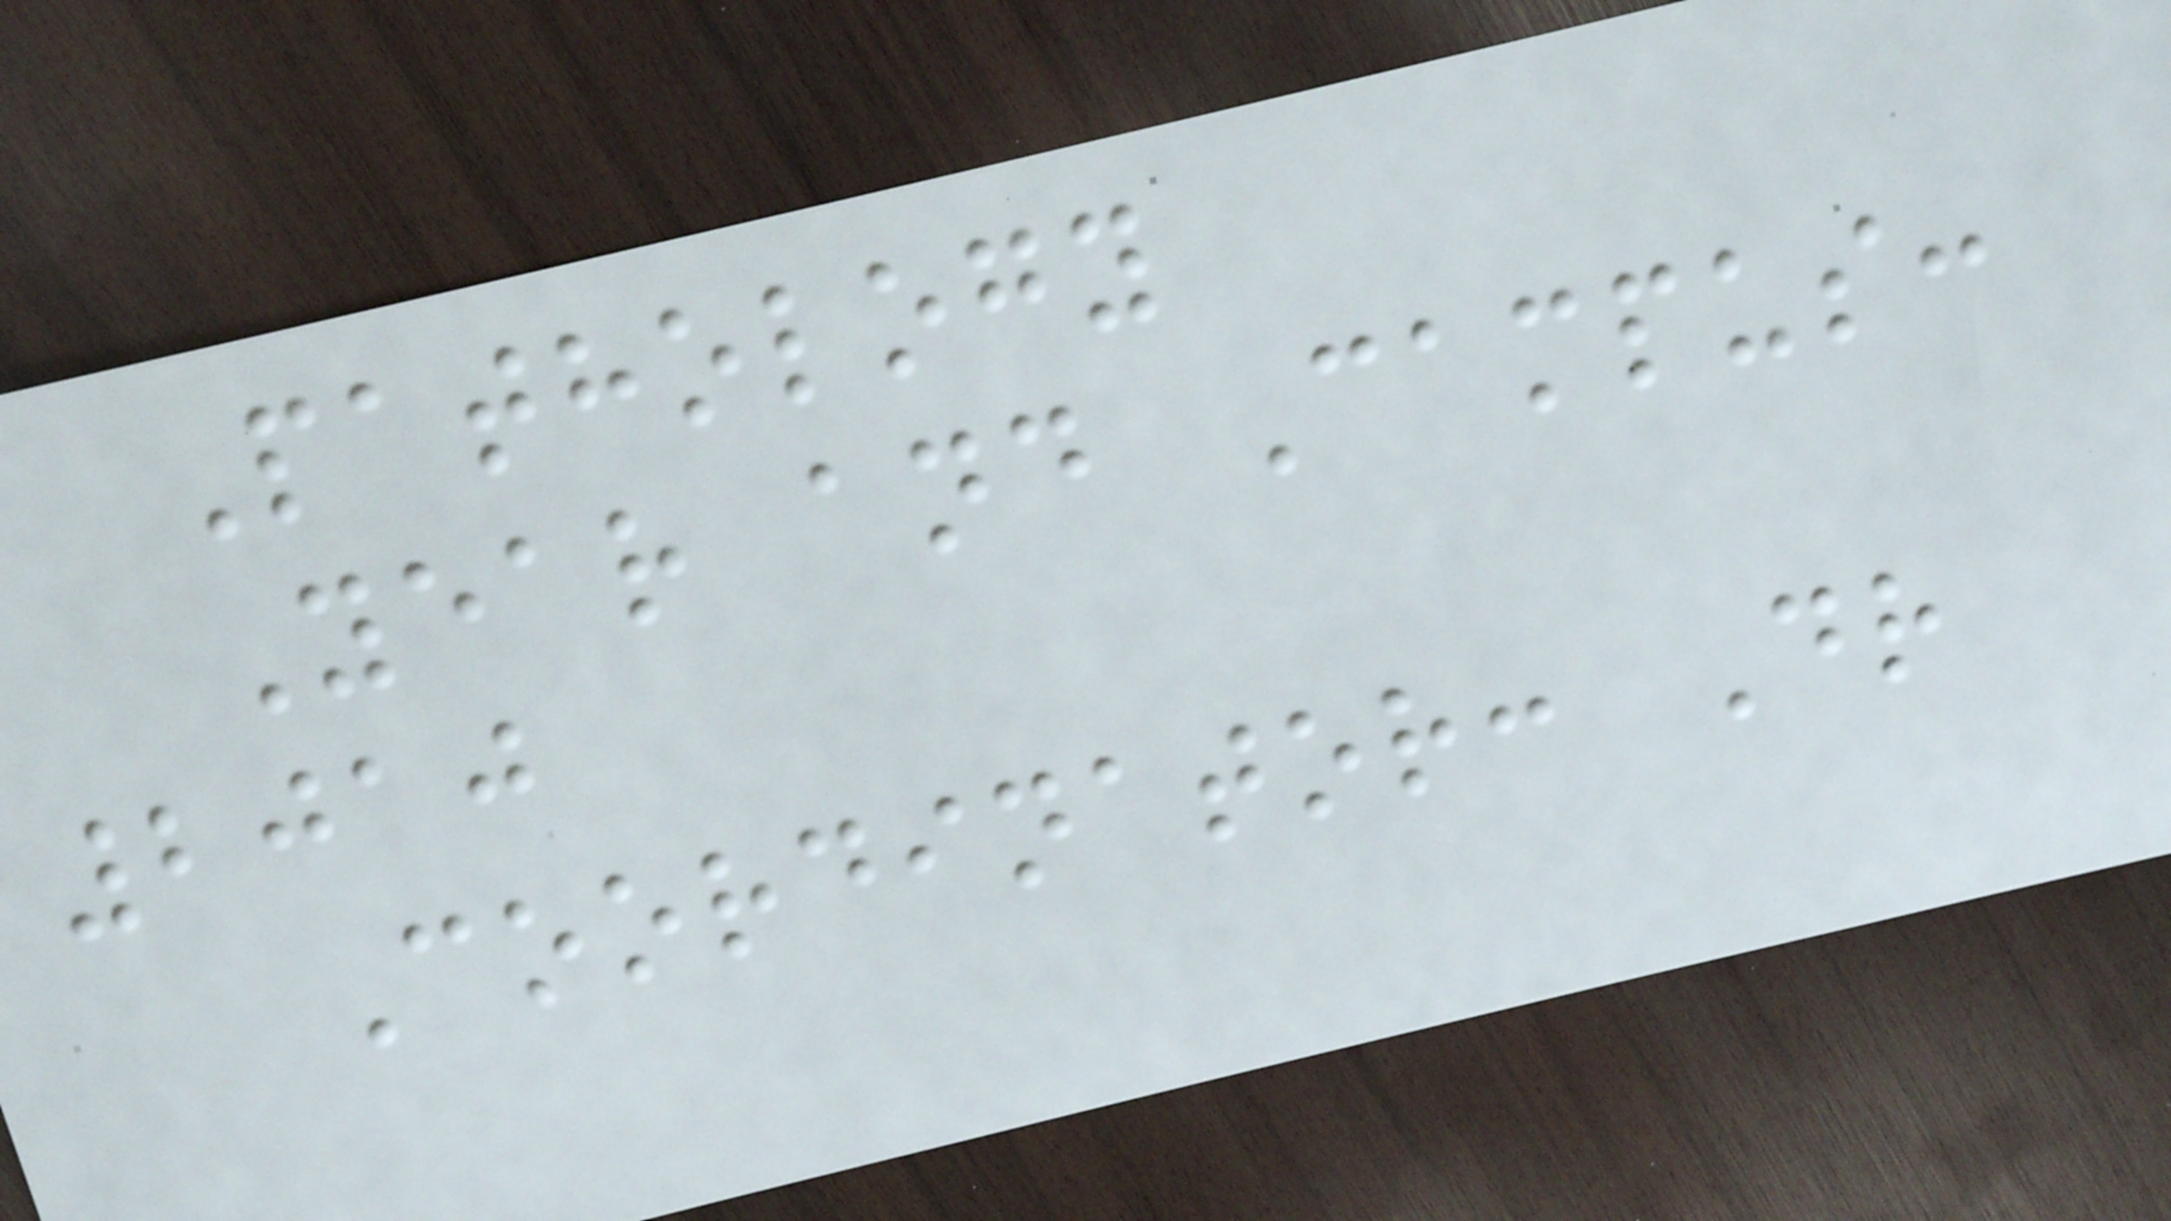Pathology
Year and Campus:
2010
Coordinator: Dr
